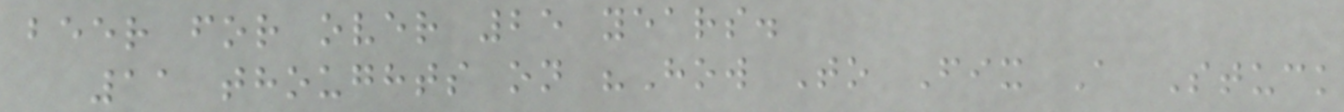beer for over 25 years.
11 thoughts on "How To Fix A Stuck
